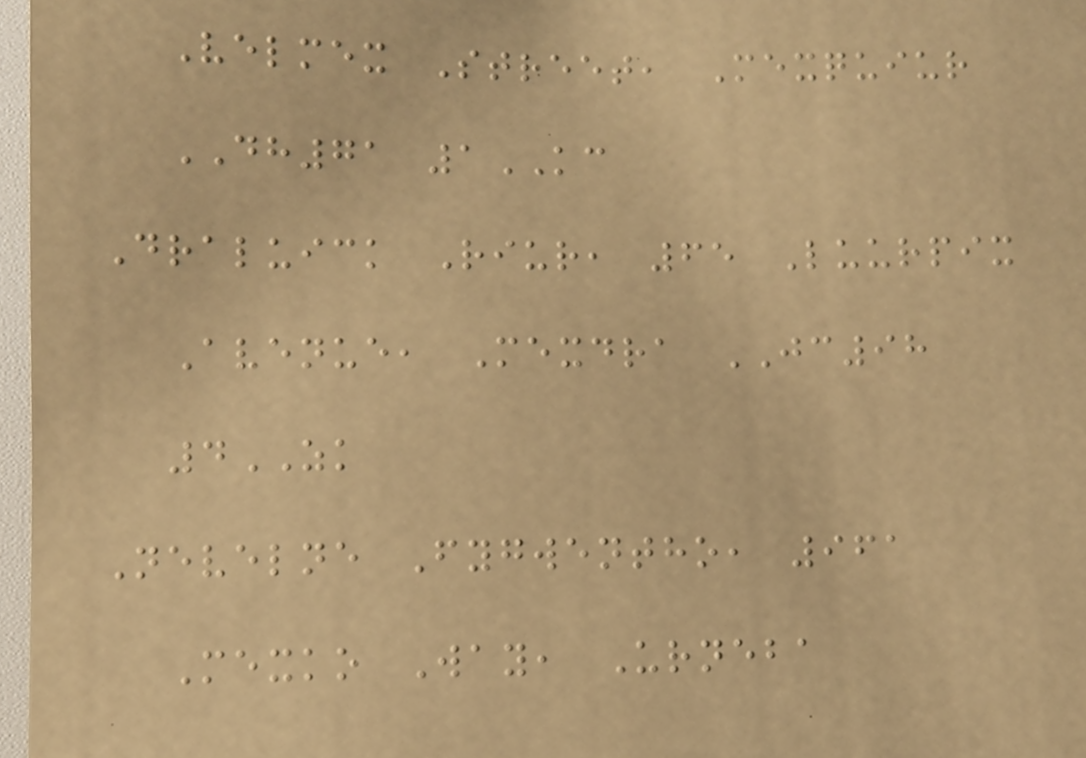Velmex Street, Mexquiur
DH71 1KC
Draluick Riur, 65 Luurpix
Avenue, Mexdra JC98
4ZK
Nevelne Fygwentho, 961
Mexko Way, Urneba
